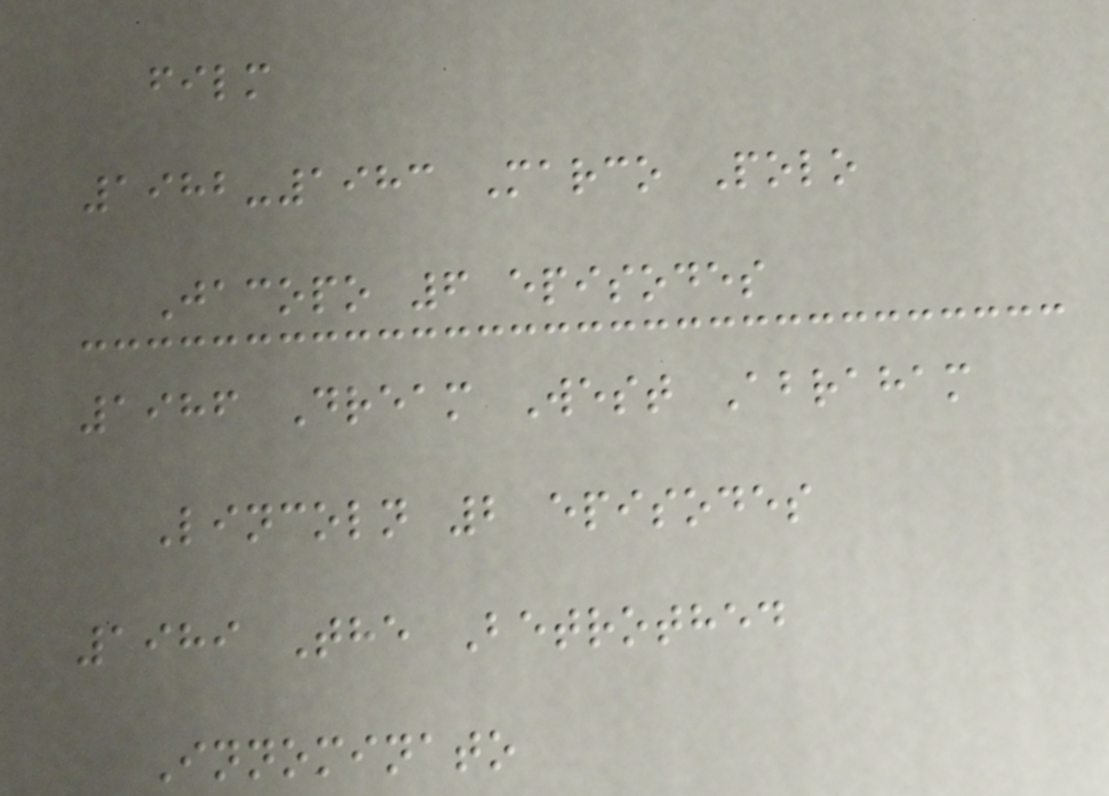film
1982-1983 Marco Polo
Jacopo 6 episodes
1986 Dream West Abraham
Lincoln 2 episodes
1989 The Betrothed
Innominato
